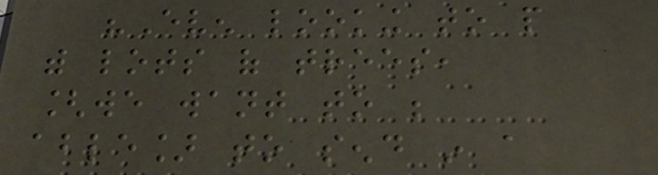"Even looking to people
with lots of trees,
[we want to be
able] to send in a
